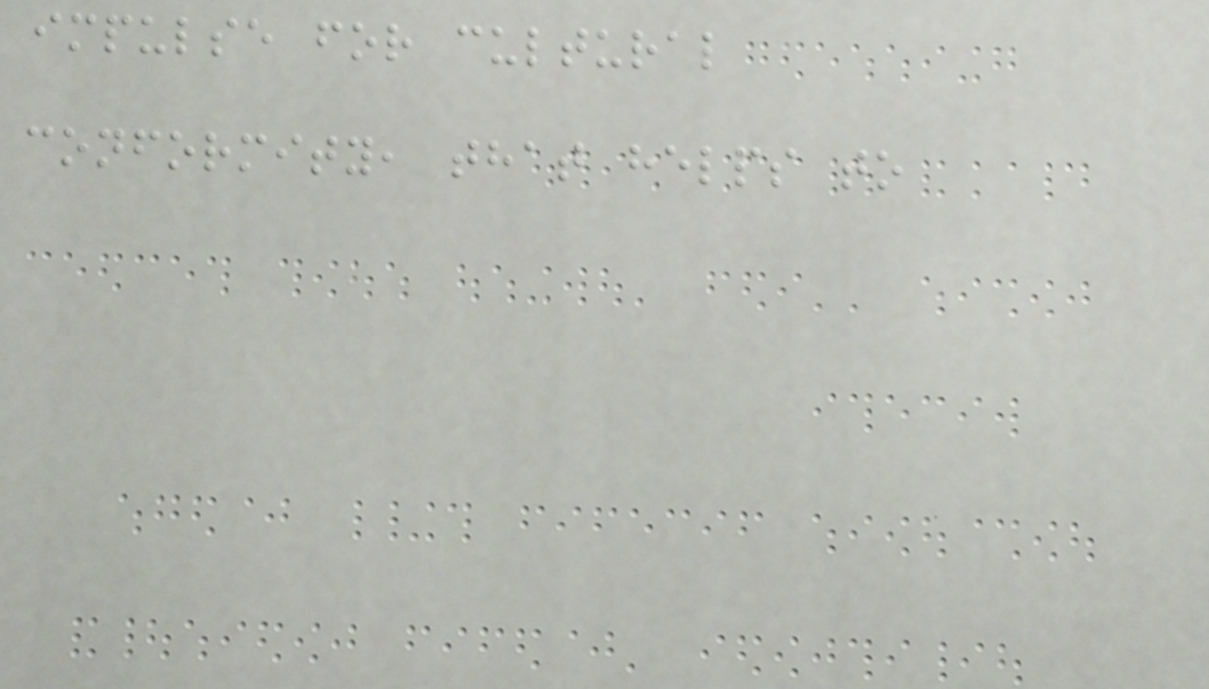impulse for cultural
conformity, that helps to
